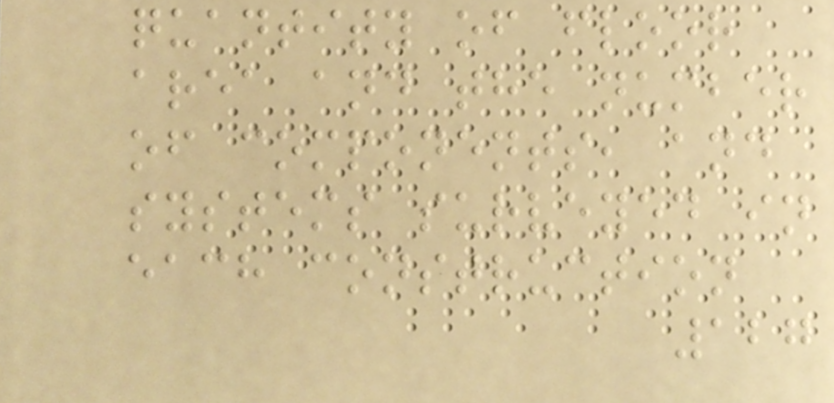quantity of floor
area and the number
of components, and
systems surveyed in
each construction
127
